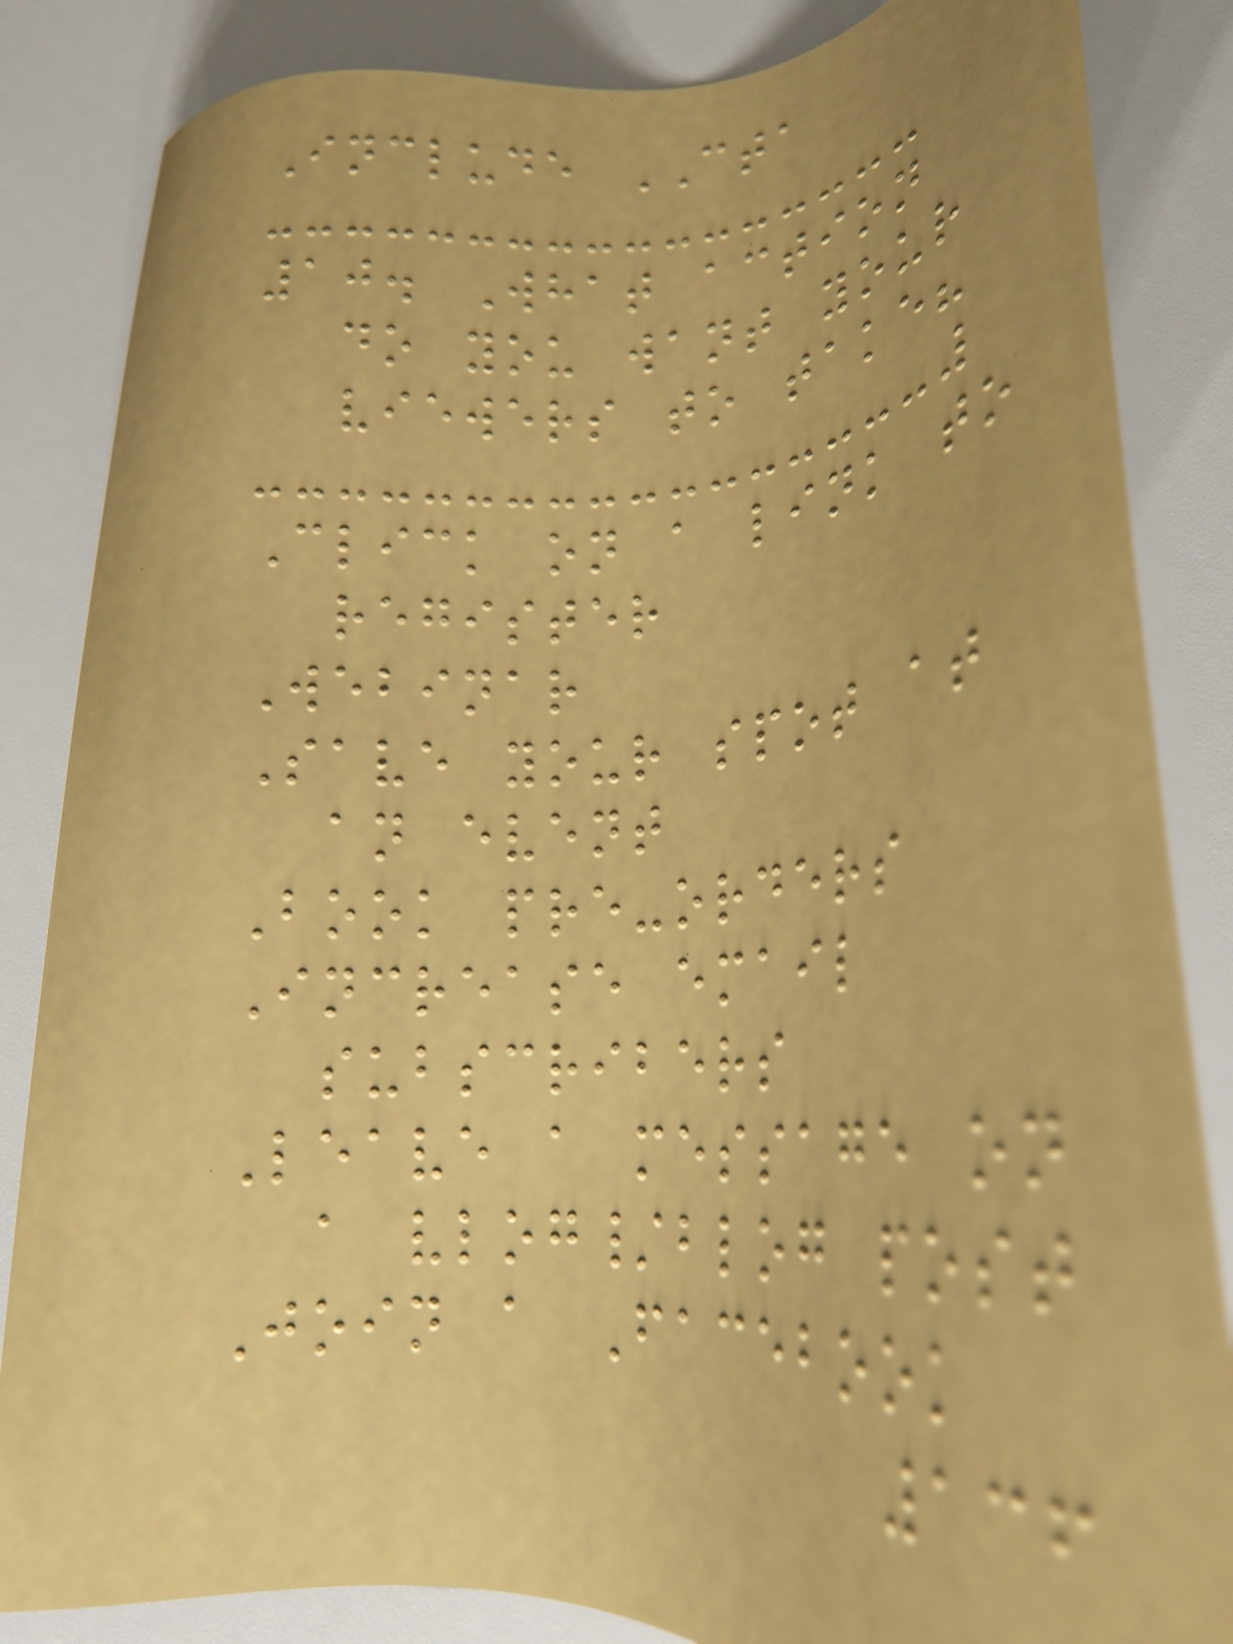Include CTA
10. What action
do you want your
viewers to take?
Click on a link to
register
Webinar
Save your spot at
an event
Book pre-orders
Increase email
subscribers
Leave a message on
a vlog/blog post
Join a Facebook
136
